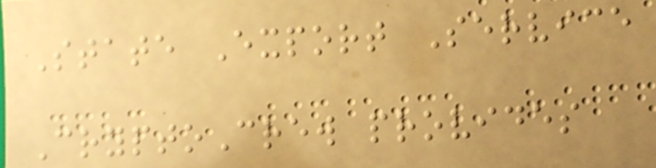State Export Service
CryptoCrew provides
